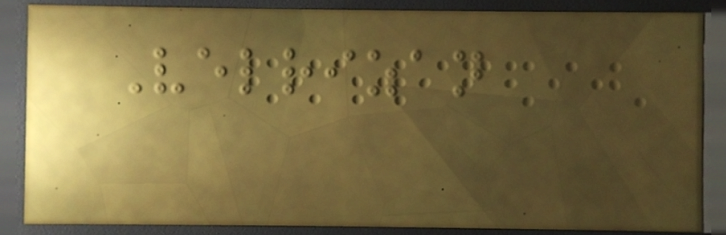Velrizan
